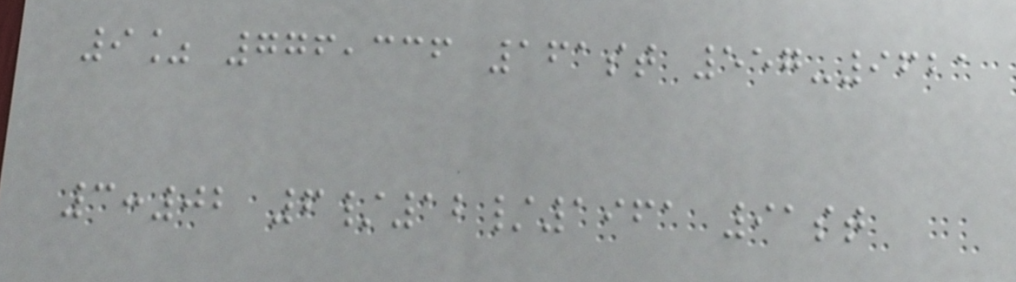9% 776,336 161st 557-9621
3:02 6/12/1961 91st
